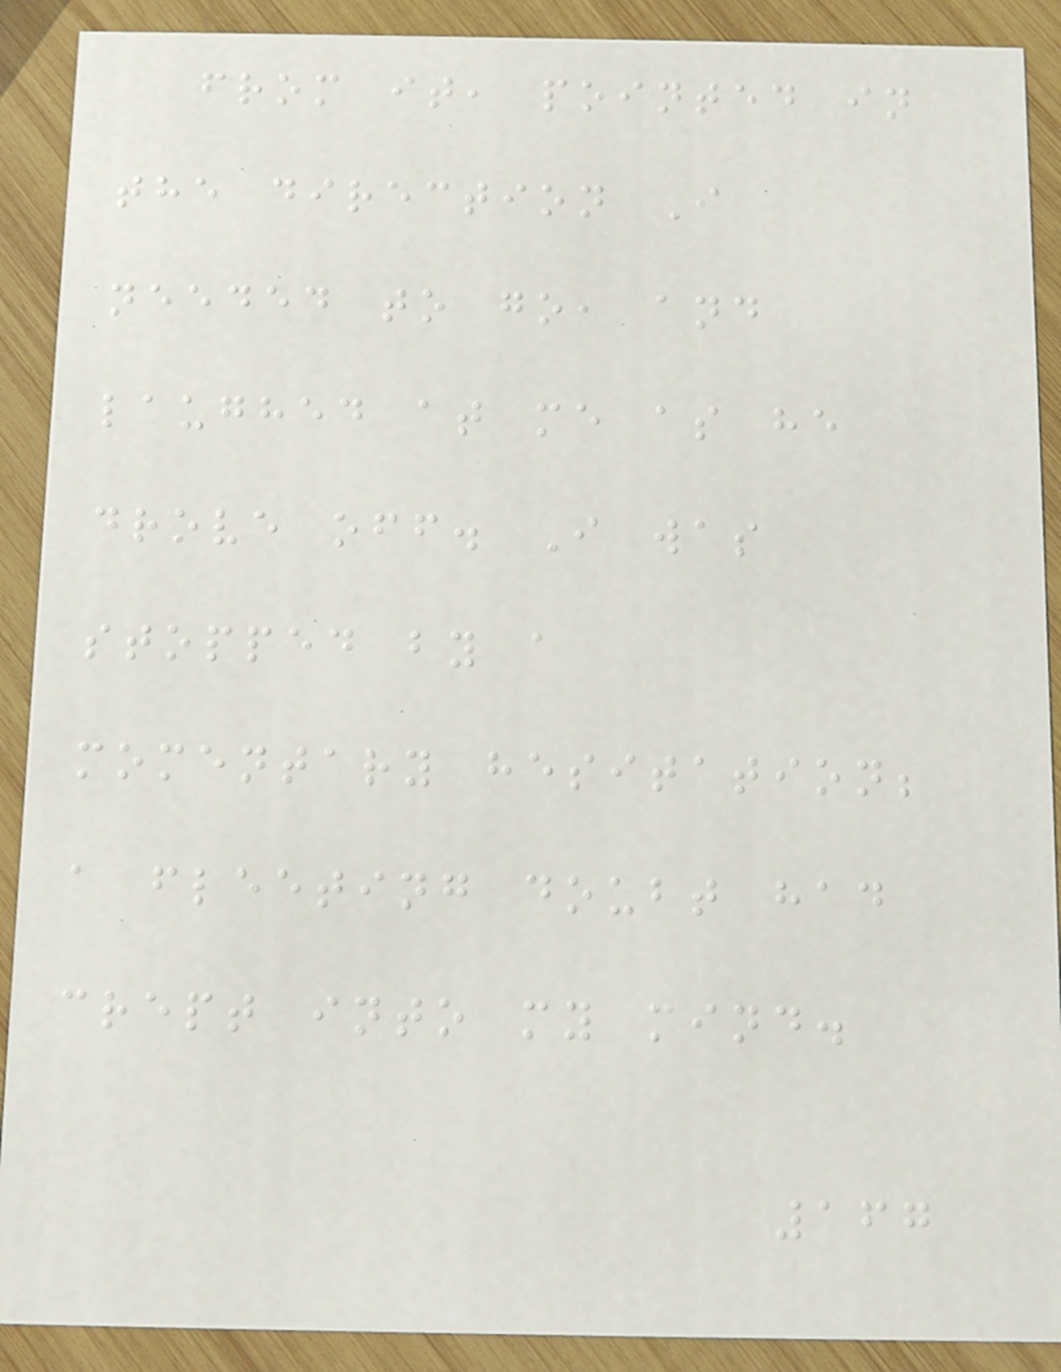from it, pointed in
the direction I
needed to go, and
laughed at me as he
drove off. I was
stopped by a
momentary hesitation;
a fleeting doubt had
crept into my mind.
167
